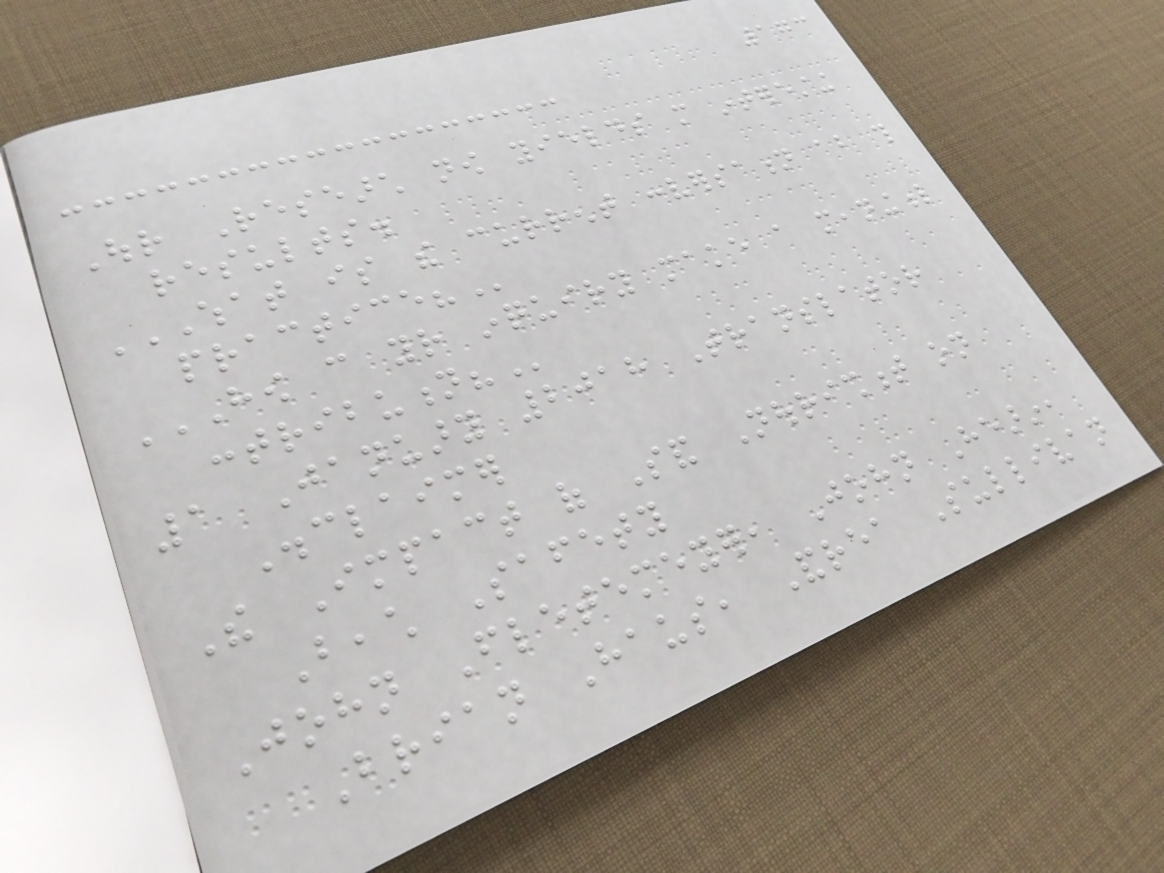173
Our Research now yields more interesting
results.
WHAT IS THE CURRENT CONVERSATION ABOUT THIS
PRACTICE?
HOW CAN YOUR INQUIRY MAKE A MEANINGFUL
CONTRIBUTION?
1 January 2018 Translator
Disclaimer
The Impact of Sand Nourishment on
Beach Safety
John Fletemeyer, John Hearin,
Brian Haus, Andrea Sullivan
